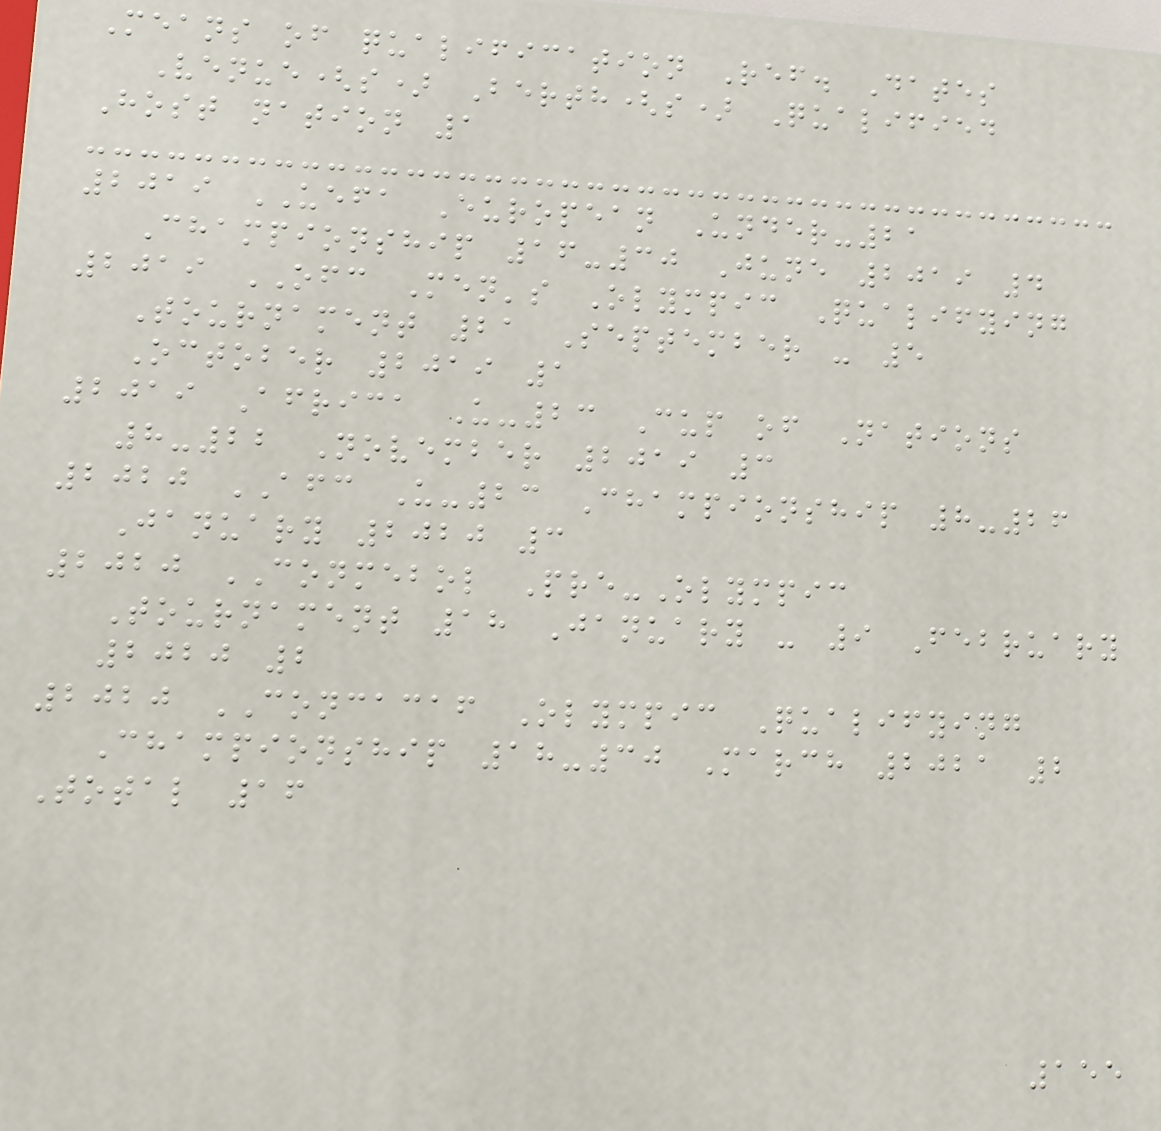Means of qualification Ref. Dates
Venue(s) Berth(s) Qualified
Host nation 1
2019 UEFA European Under-21
Championship 16-30 June 2019 4
2019 OFC Men's Olympic Qualifying
Tournament 21 September - 5
October 2019 1
2019 Africa U-23 Cup of Nations
8-22 November 2019 3
2020 AFC U-23 Championship 8-26
January 2020 3
2020 CONMEBOL Pre-Olympic
Tournament 18 January - 9 February
2020 2
2020 CONCACAF Olympic Qualifying
Championship 18-30 March 2021 2
Total 16
155
